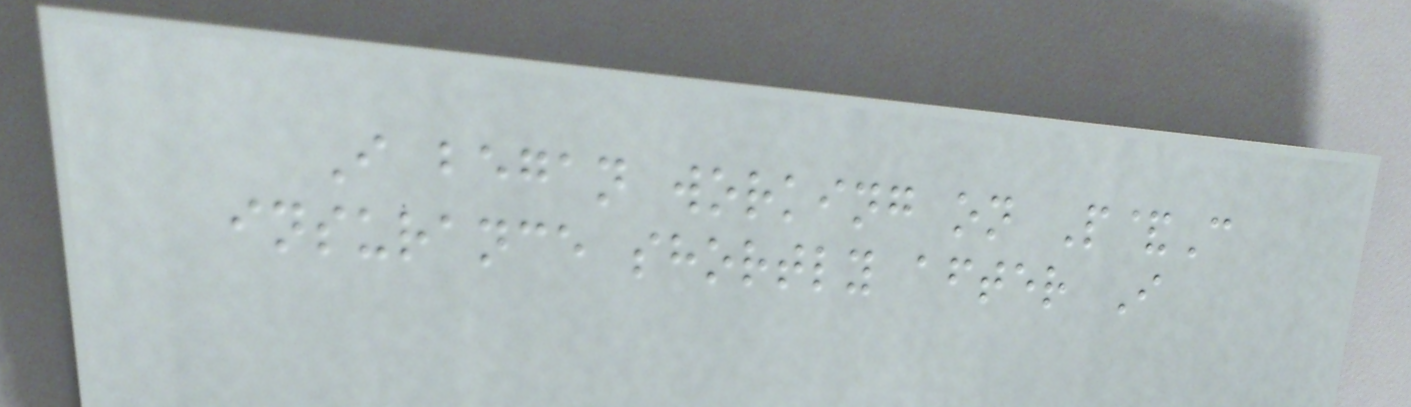I began working on P&C
insurance shortly after I
